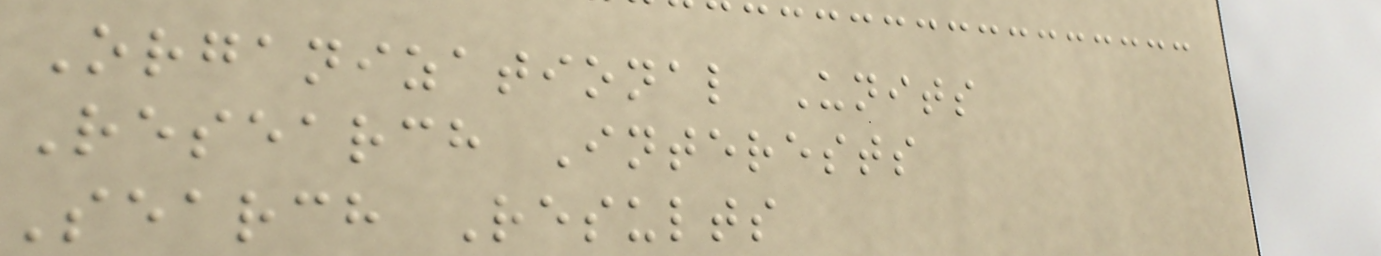Organizational Units
Research Interests
Search Results
